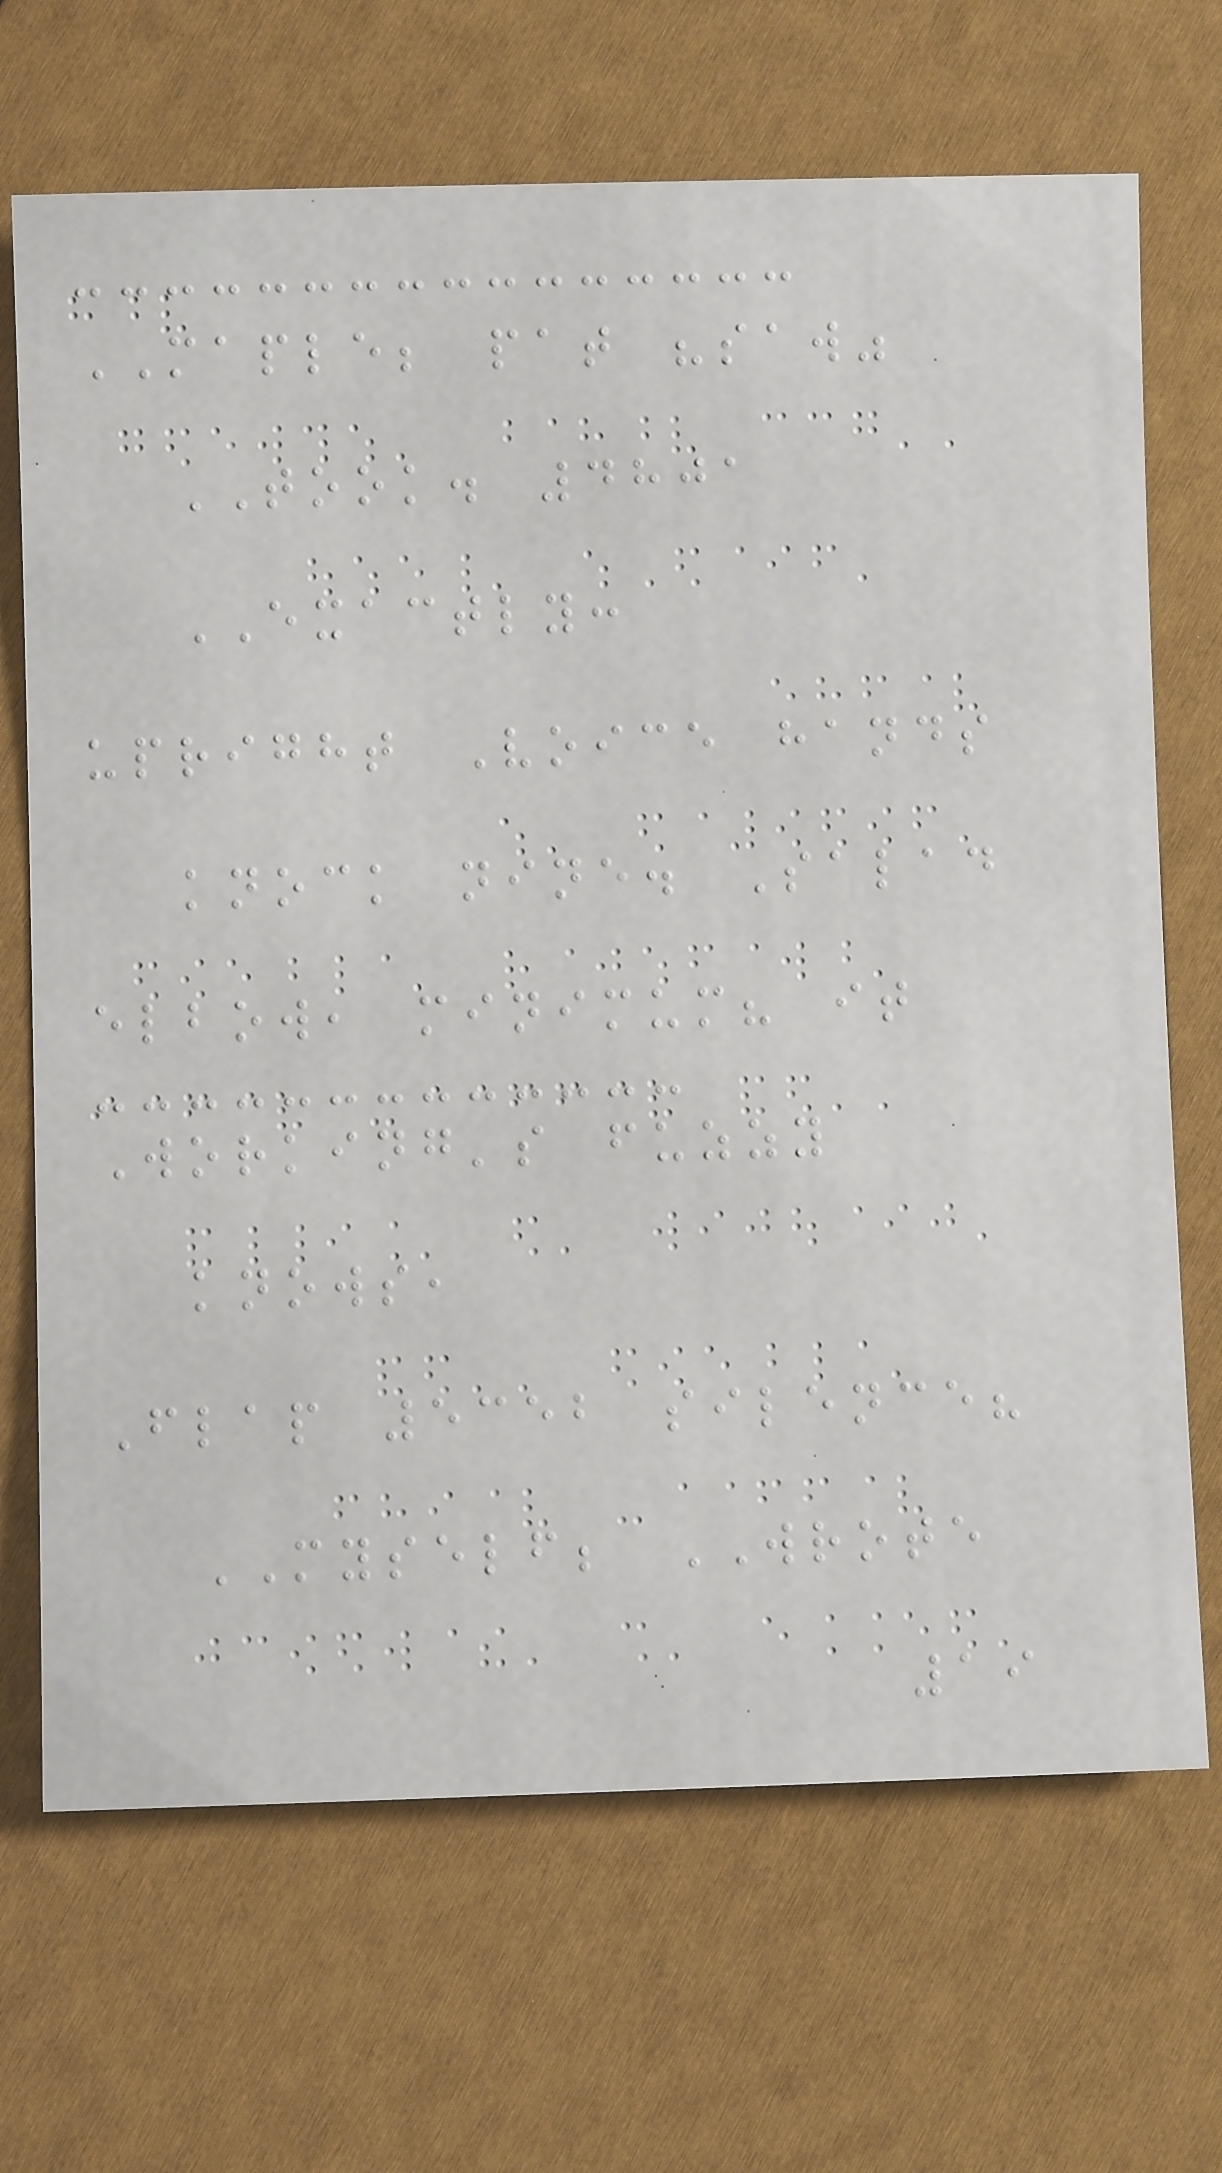MAPLE; pat "saw"
TOOK. 4801
EXACTLY:
upright Voice hands
knock nine. Salad
elbow, minimum? it
Working's fuzzy
knows,
Flap 5352 silence?
MYSELF; WROTE
19
